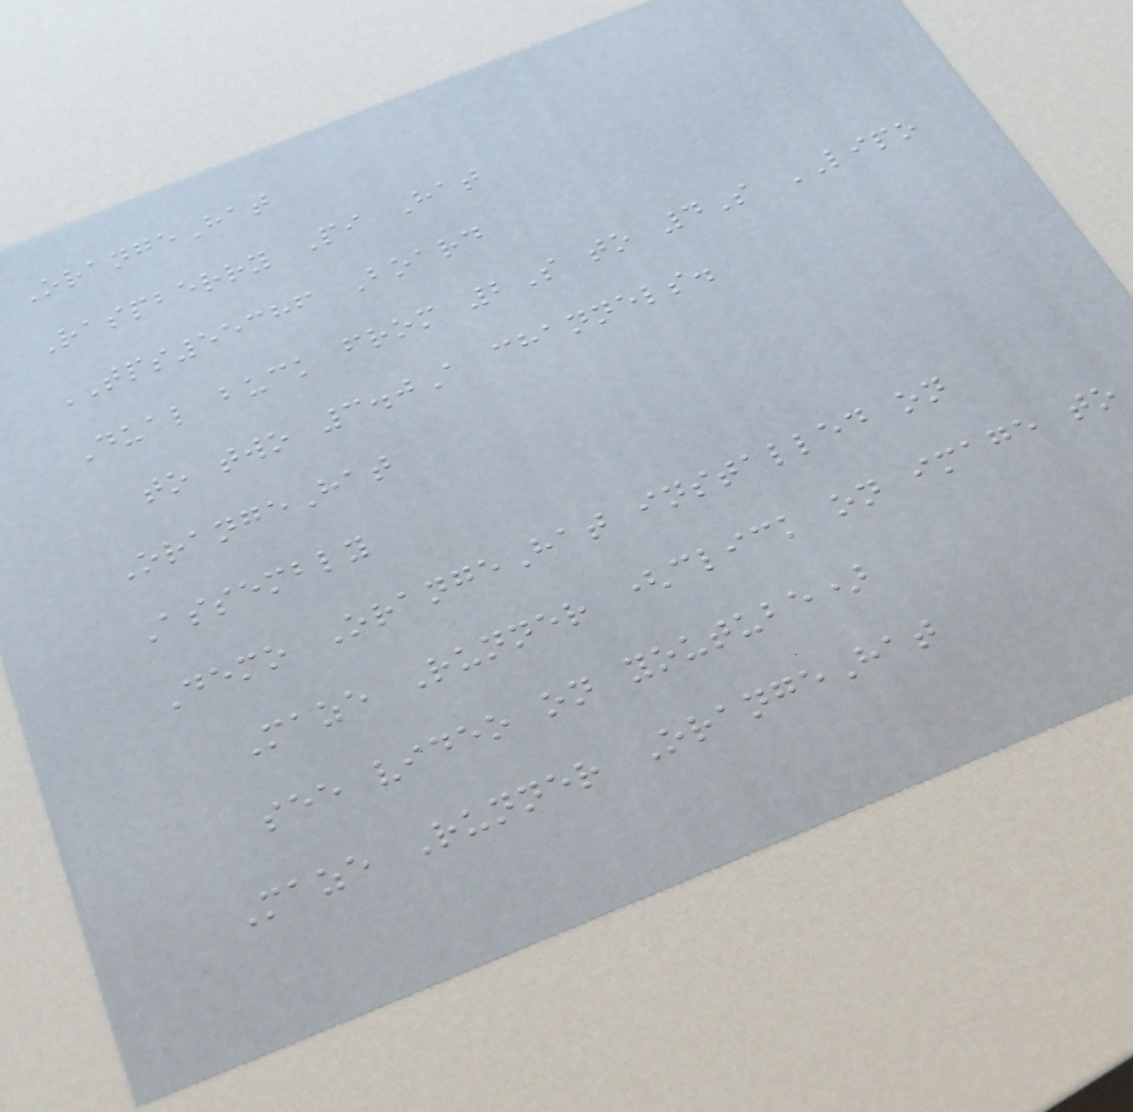OrangeHat
Raspberry Pi Hat
TPS55386 Board
Dual buck from 2S to 4S LIPO
to two 3.0A channels.
OrangeHat
Assembly
Demo OrangeHat installed on
Maze Runner (click on image to
see video on youtube)
Maze Runner OrangeHat
